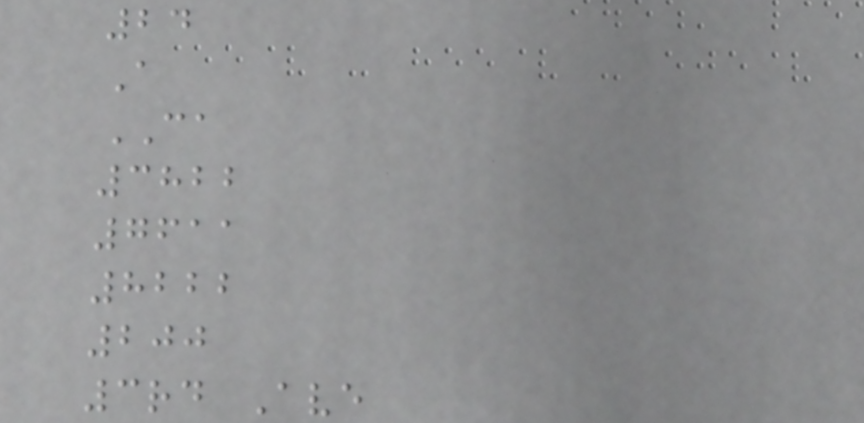24
A
CA
3822
7611
8222
200
3rd Ave
